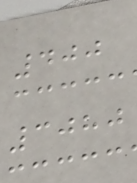400
3080
